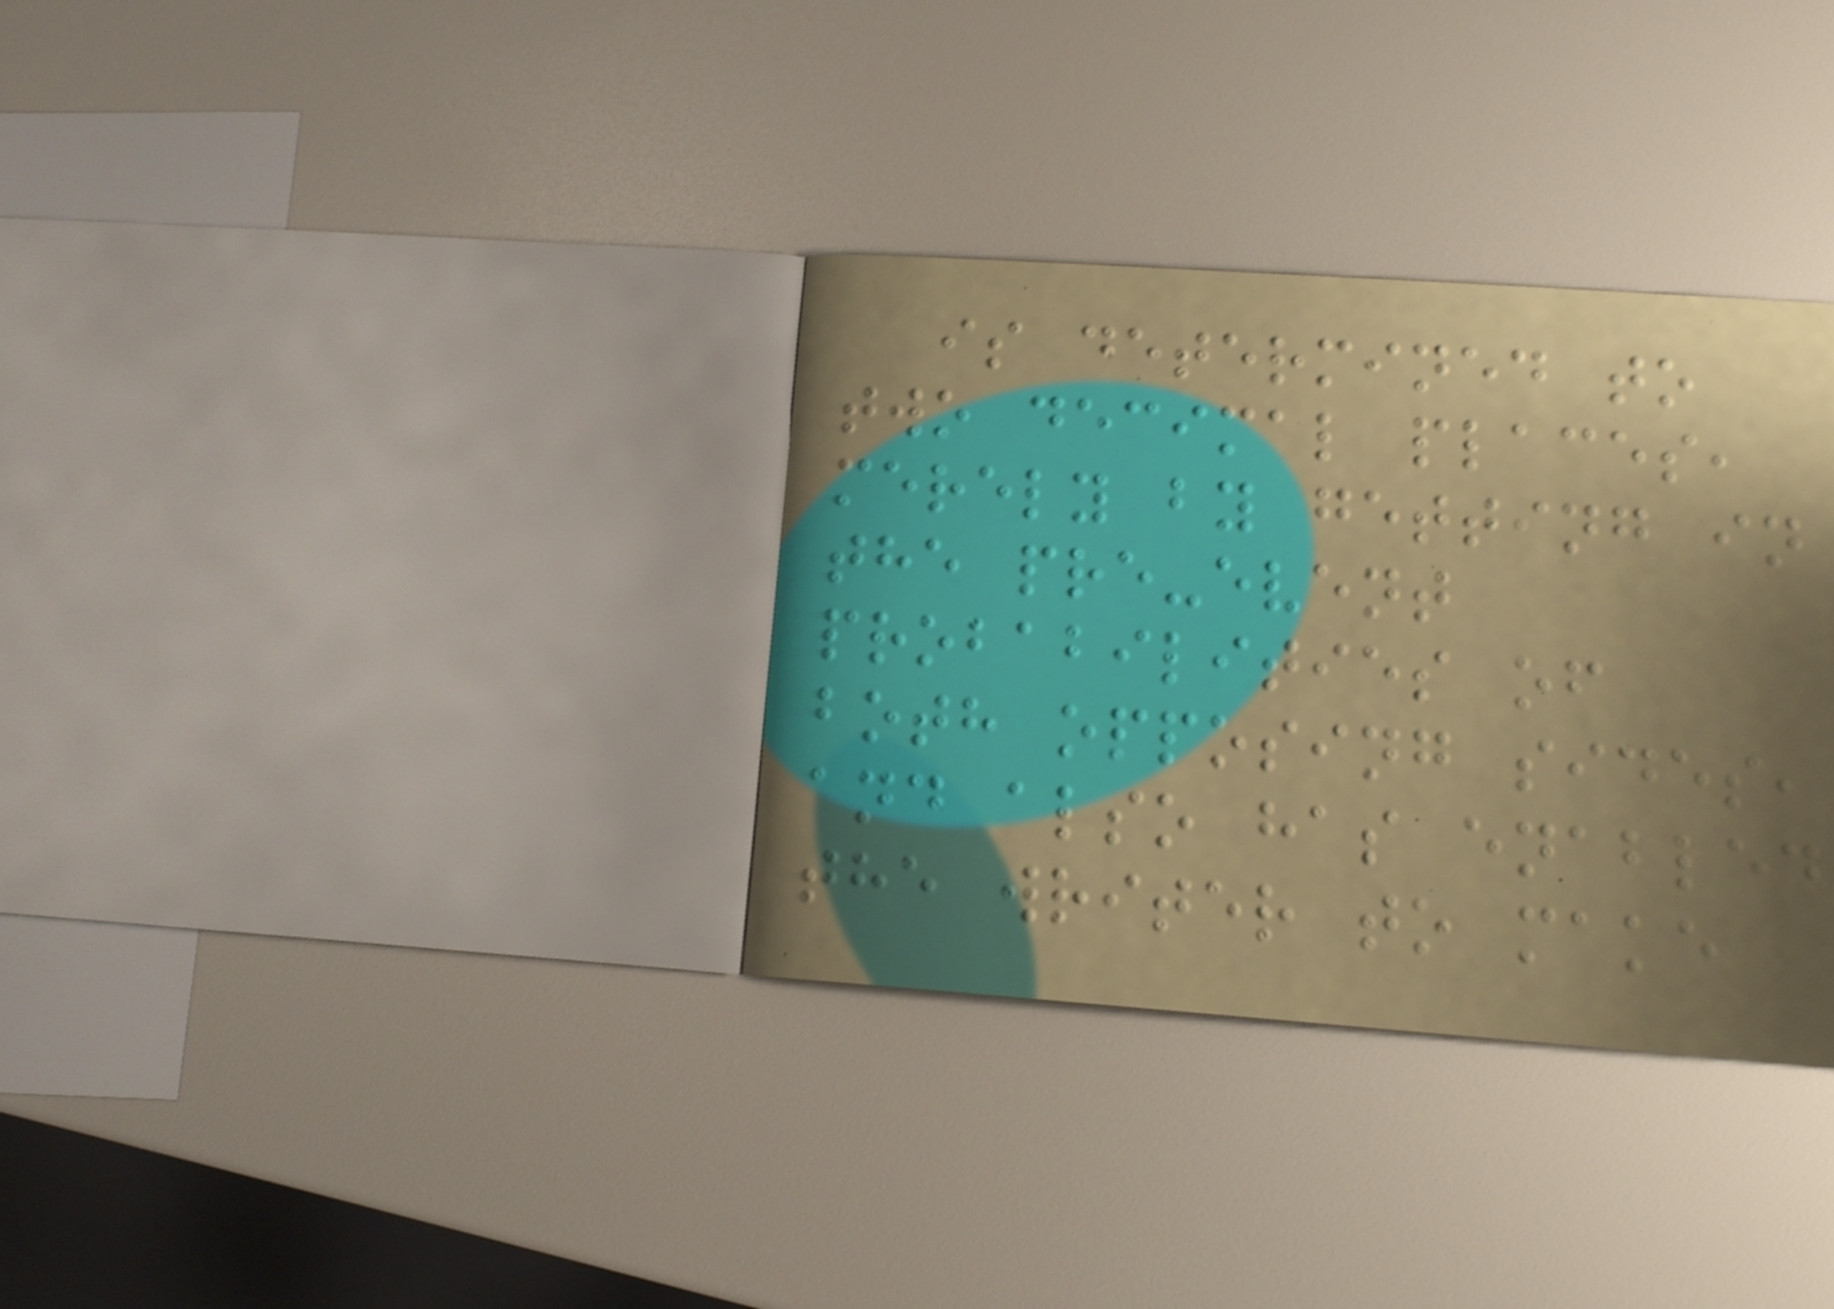is determined to
two decimal places,
merely by getting in
the pre-event
probabilities of
both opposing sides,
and also has enabled
the writer to make
